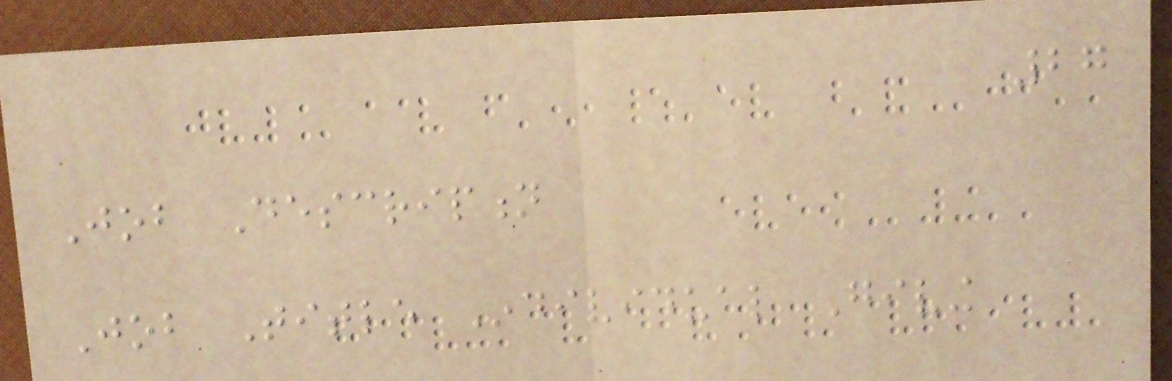27
Job Description
Job Title Individual Giving
